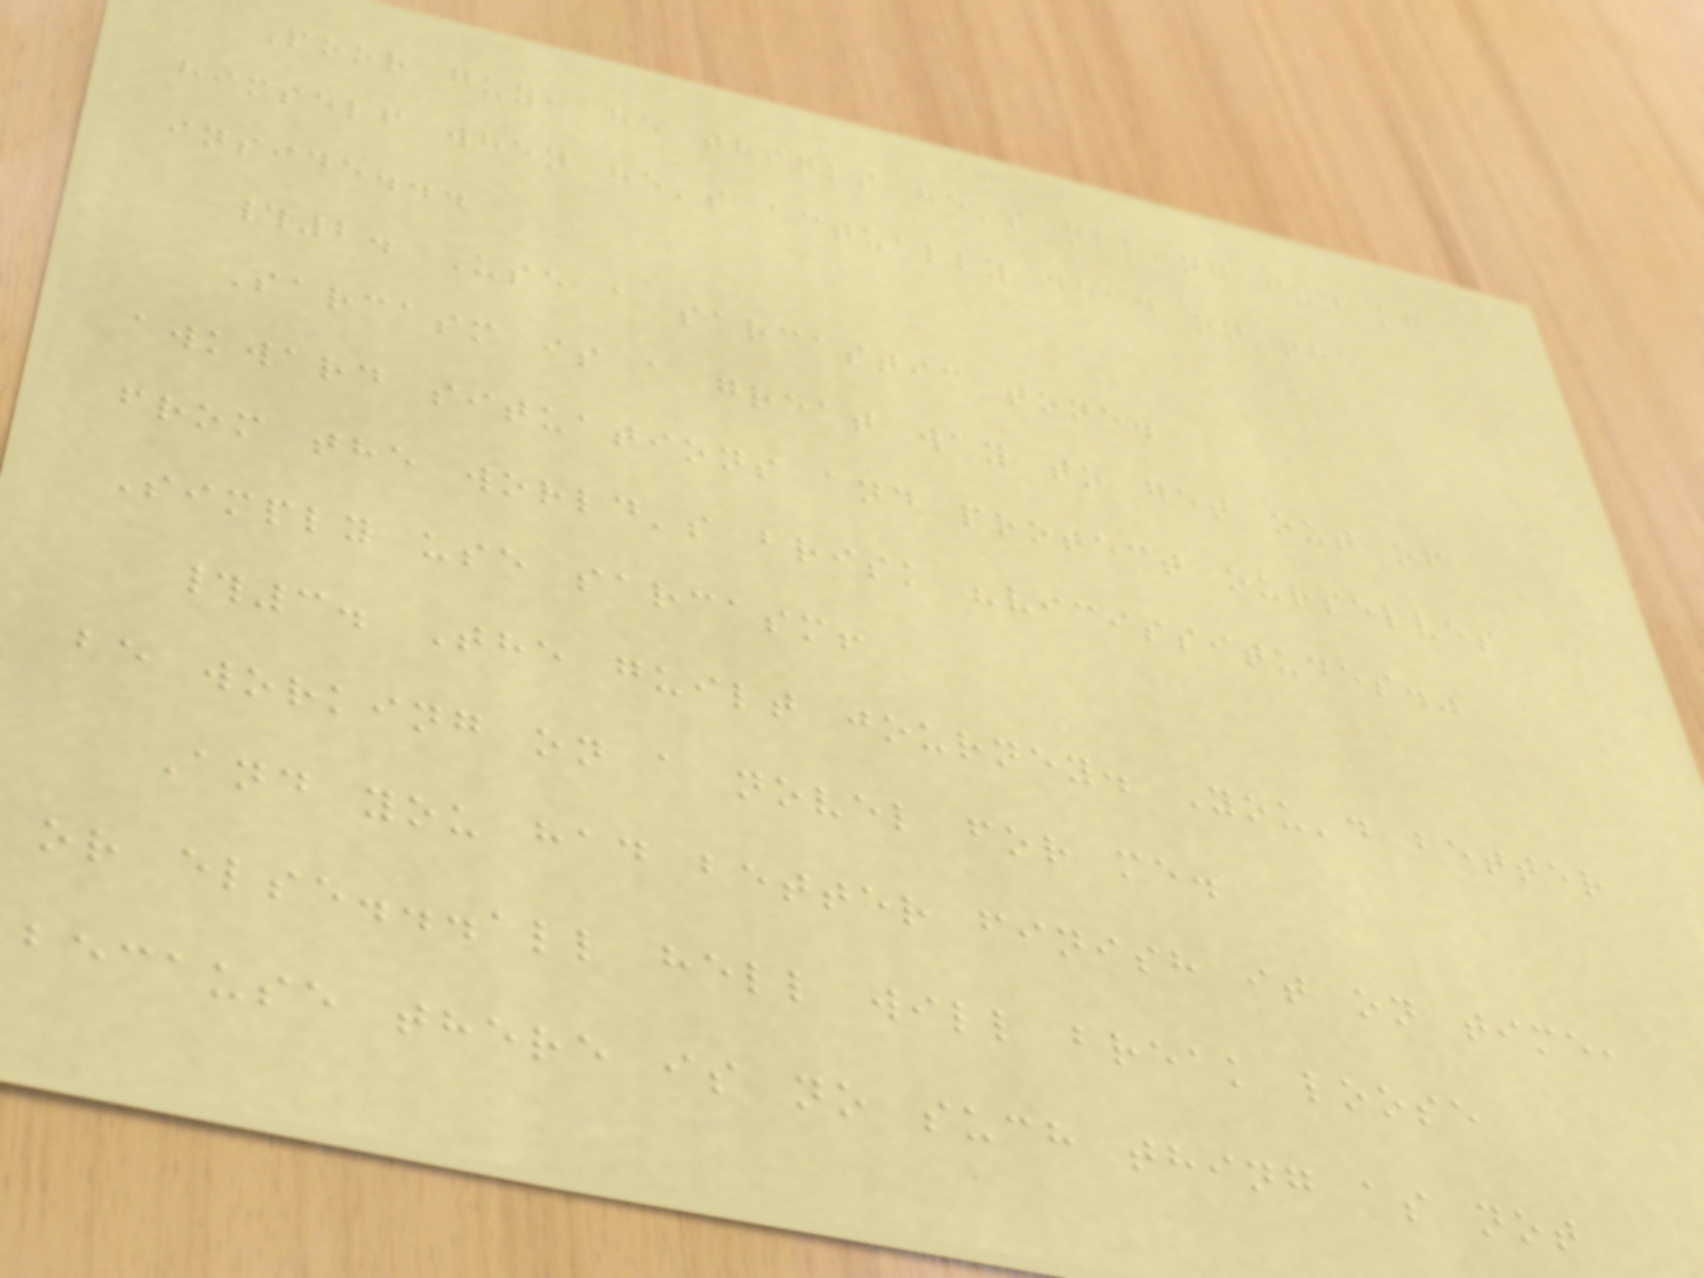Poor guy, he thinks he's making fun of
himself when he's actually dead on the
inside...
#2. Use a sarcastic tone.
Sarcasm is a great way to get out of
awkward situations and protect ourselves
from the world's brisk "vicissitudes."
Simply use sarcasm!
#3. The guilt journey. You'd better
be working on a novel for me.
And you had better finish it on time,
or else...all hell will break loose
because there is no such thing as not
